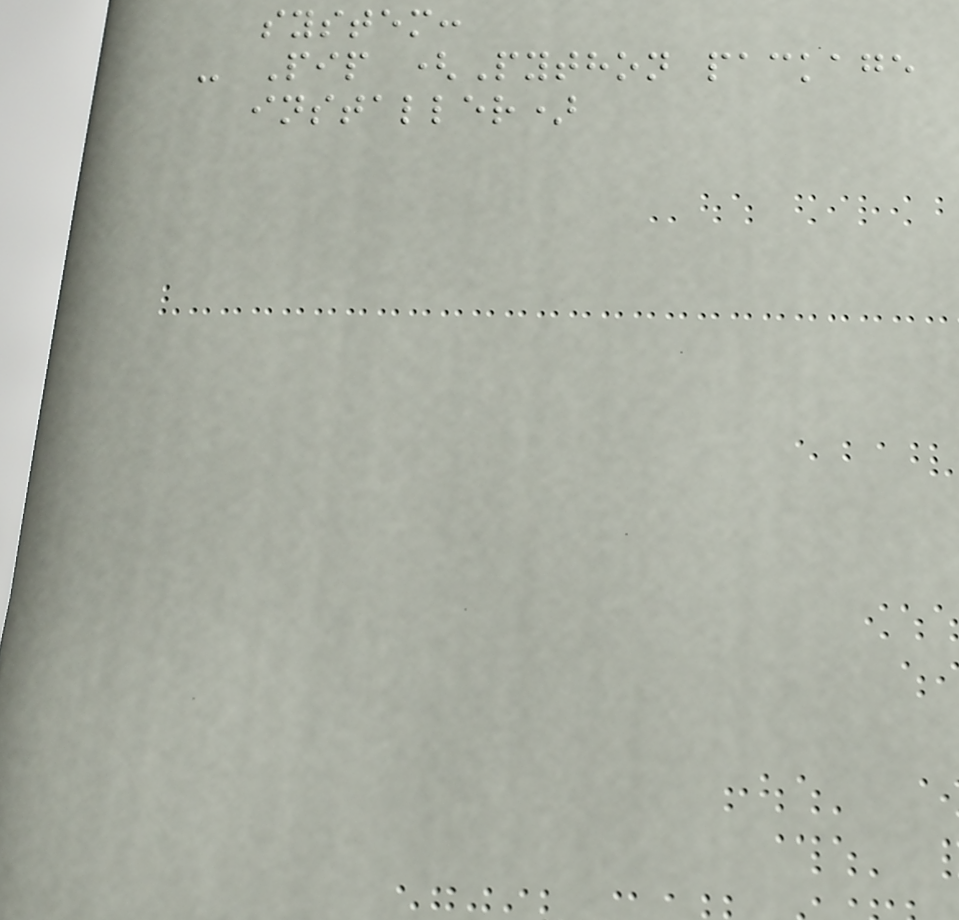system:
- Pip (Python package
installer)
